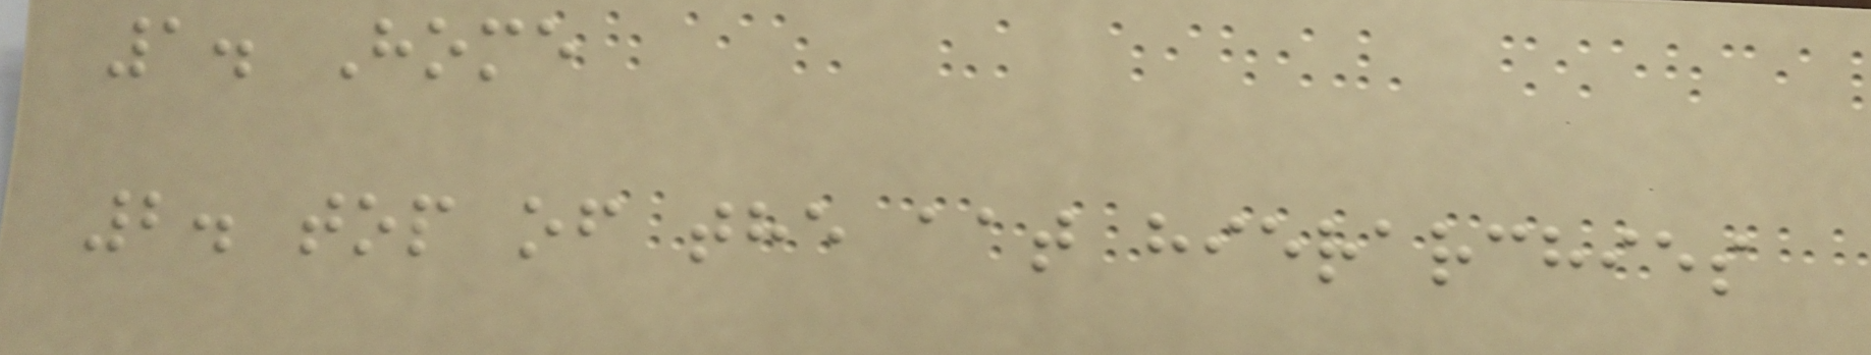1. Home
2. top of the aat hierarchies
